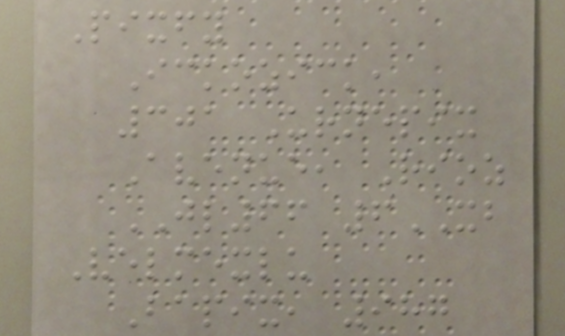Pixfy
Ickozick,
301 Urnepix
Avenue, Rioz
JL66 6XB
Velmexlu
Bapix, 987
